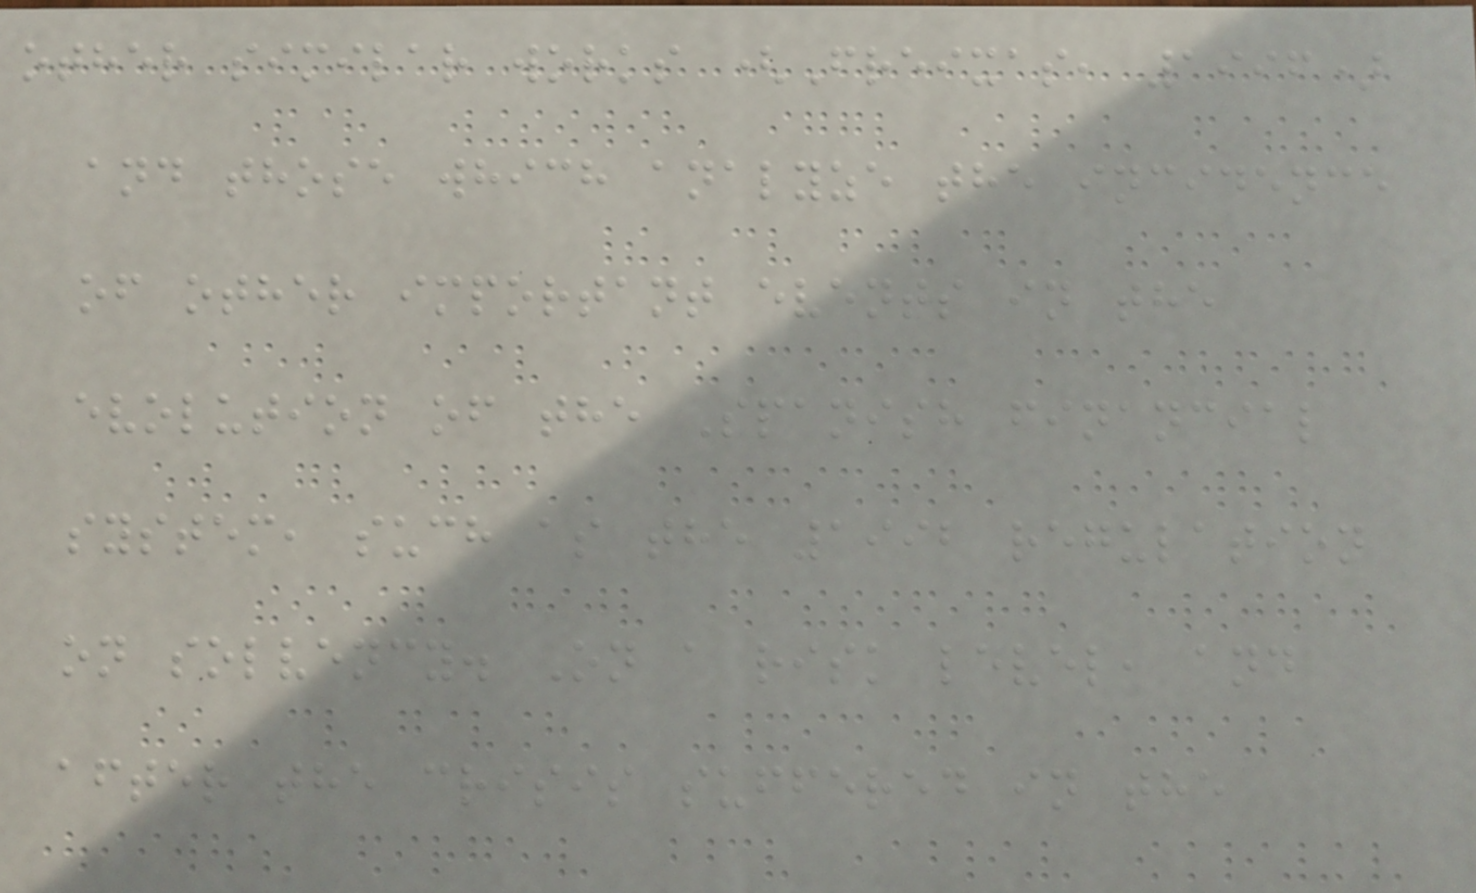other similar works (Freixas, 1996)
and those which analyze the incidence
of other important events in the
evolution of the Spanish financial
system, such as the 1992 regulation
on solvency. On a risk level, and
after the crisis suffered in the
